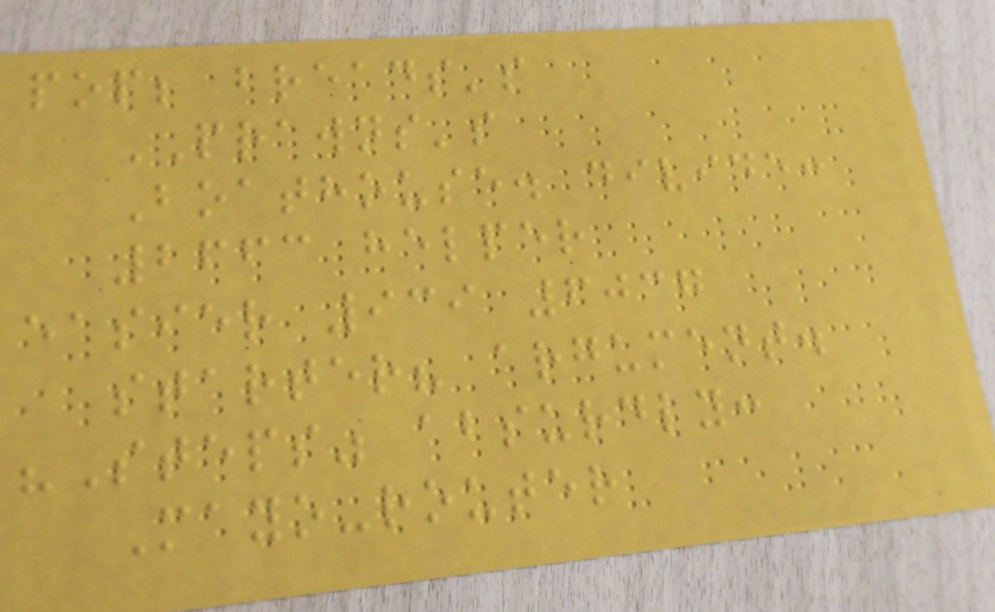pop; breads's
PRAWNS's
Boathouse. divide:
2663 helper
easier 939 6037
starter? argument.
"Steps" absurdly:
Mayo-router
